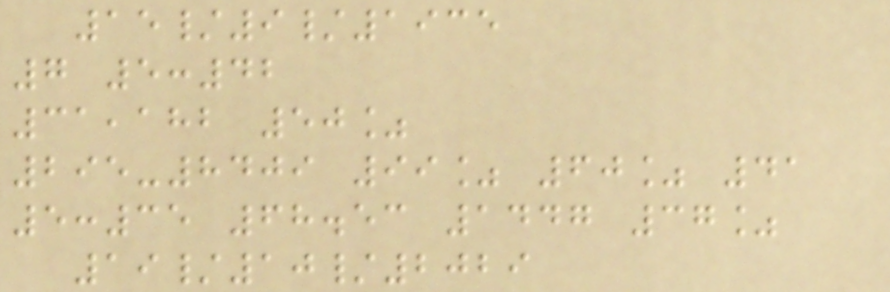15/9/1935
7 5:42
31,182 50%
295-8409 99% 60% 41
5:35 68.53 1447 37%
19/10/2029
